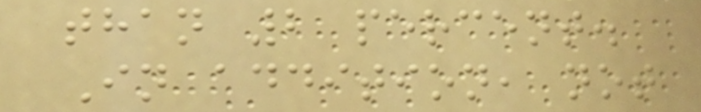than 2 percent.
In addition, not
